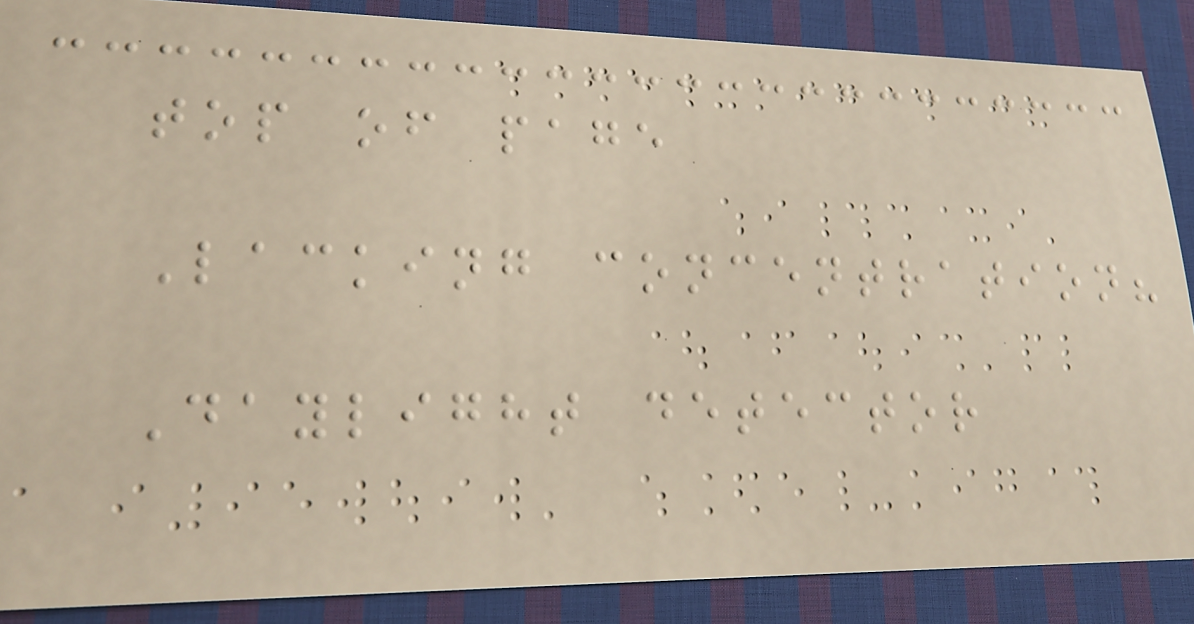top of page
Lacking concentration?
Daylight detector
